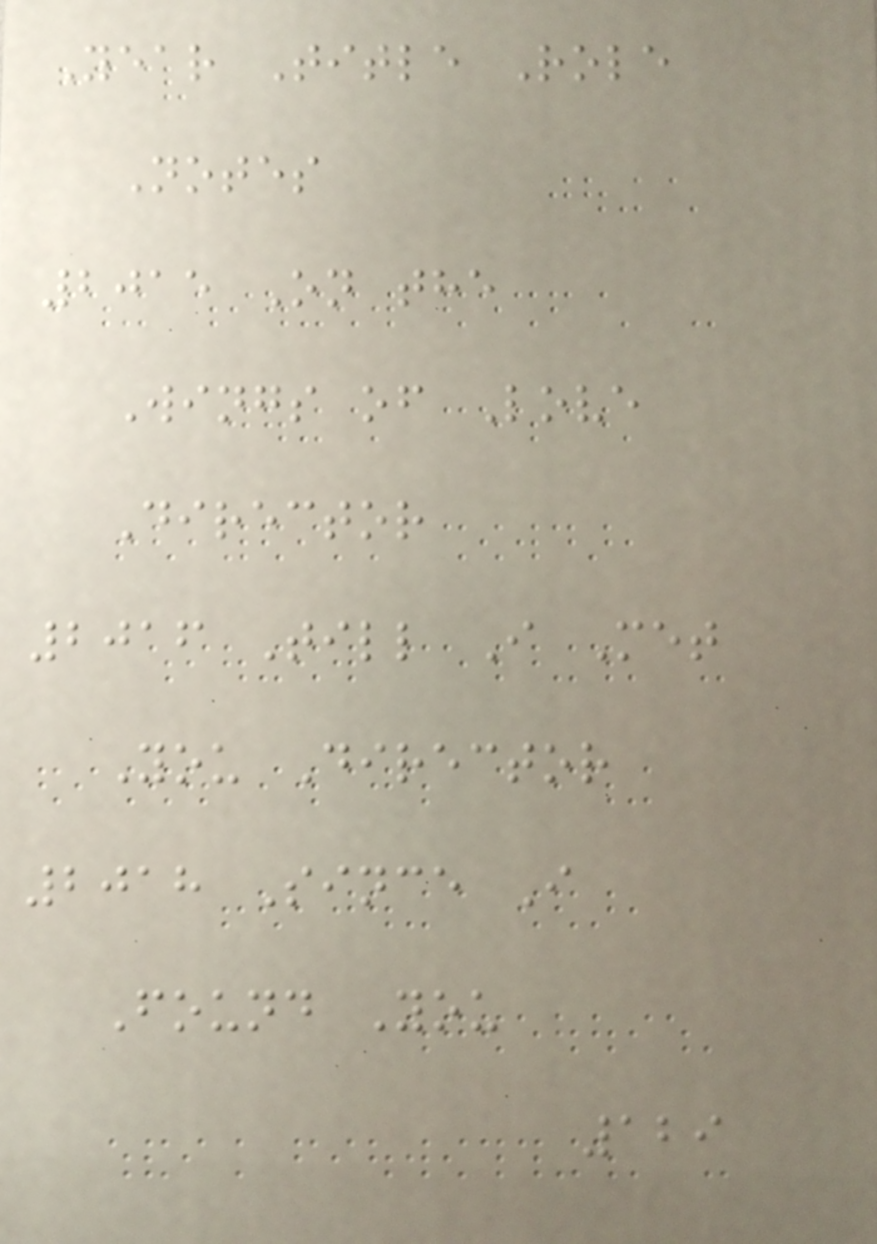Year Title Role
Notes
2015 On the
Wings of Love
Director
2016 Till I Met
You Director
2018 Since I
Found You
129
